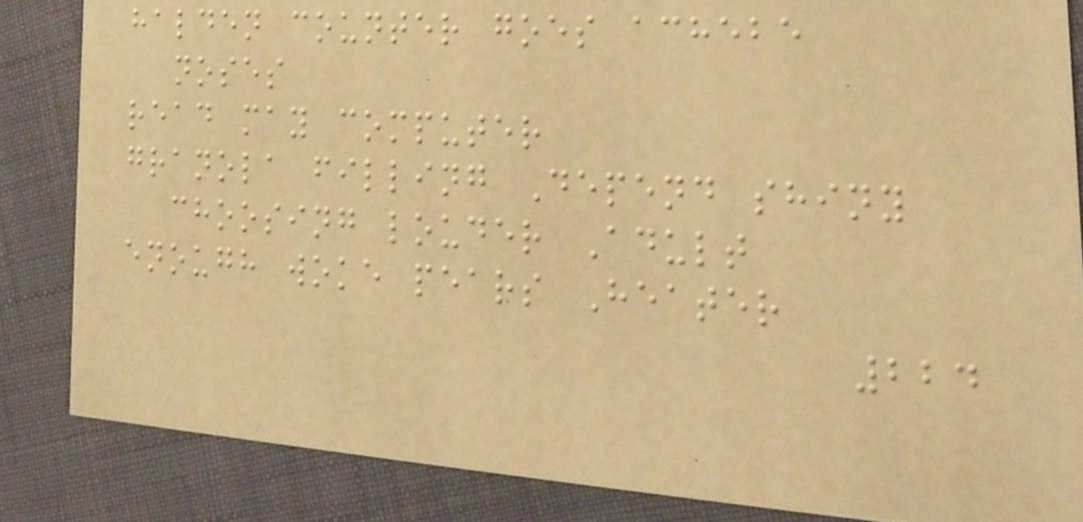halden counter goes achebe
noses
read may computer
granola filling Depend shiny
choosing louder Adult
enough woke pears Heater
224
